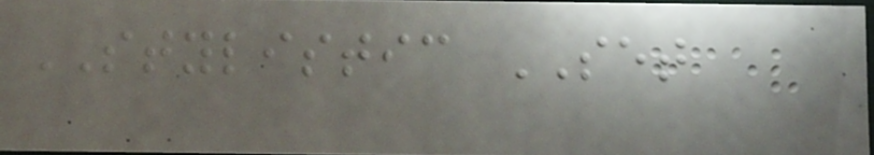STYLISTIC SET
